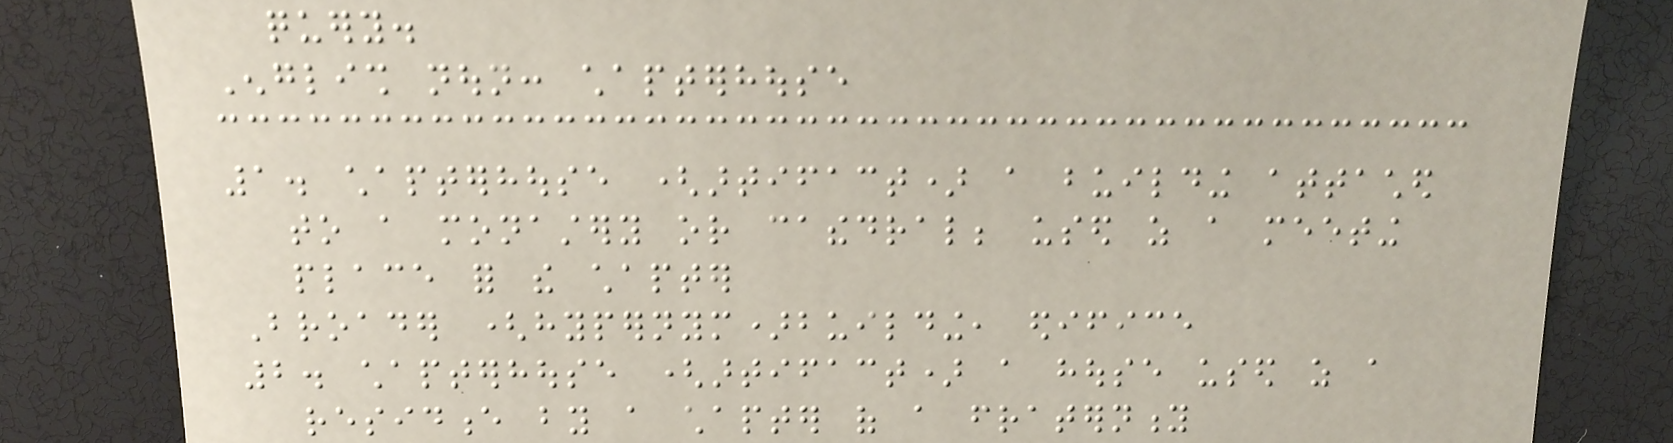query.
English noun: chapterhouse
1. chapterhouse (artifact) a building attached
to a monastery or cathedral; used as a meeting
place for the chapter
Broader (hypernym)building, edifice
2. chapterhouse (artifact) a house used as a
residence by a chapter of a fraternity
